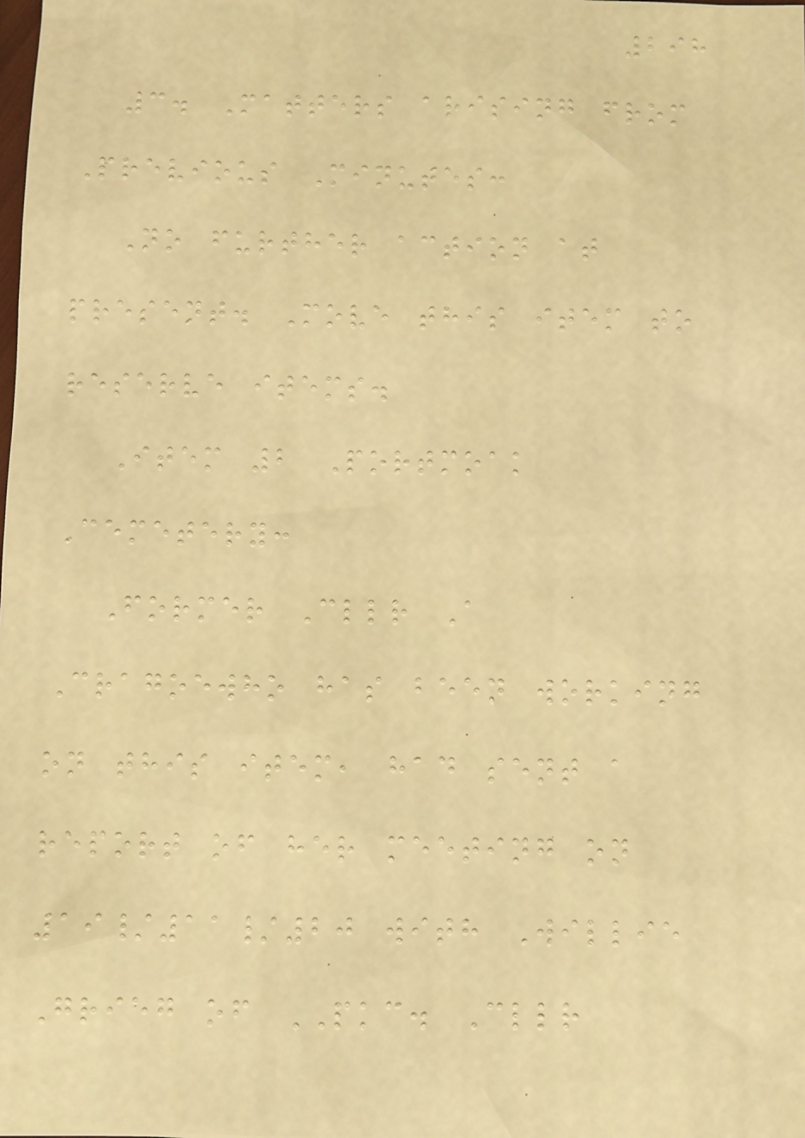298
3. Matters arising from
Previous Minutes:
No further action at
present. Move this item to
reserve items.
Item 2 Portmoak
Cemetery:
Former Cllr A
Cragoewho has been working
on this item, had sent a
report of her meeting on
19/11/20 with Willie
Grieg of PKC. Cllr
